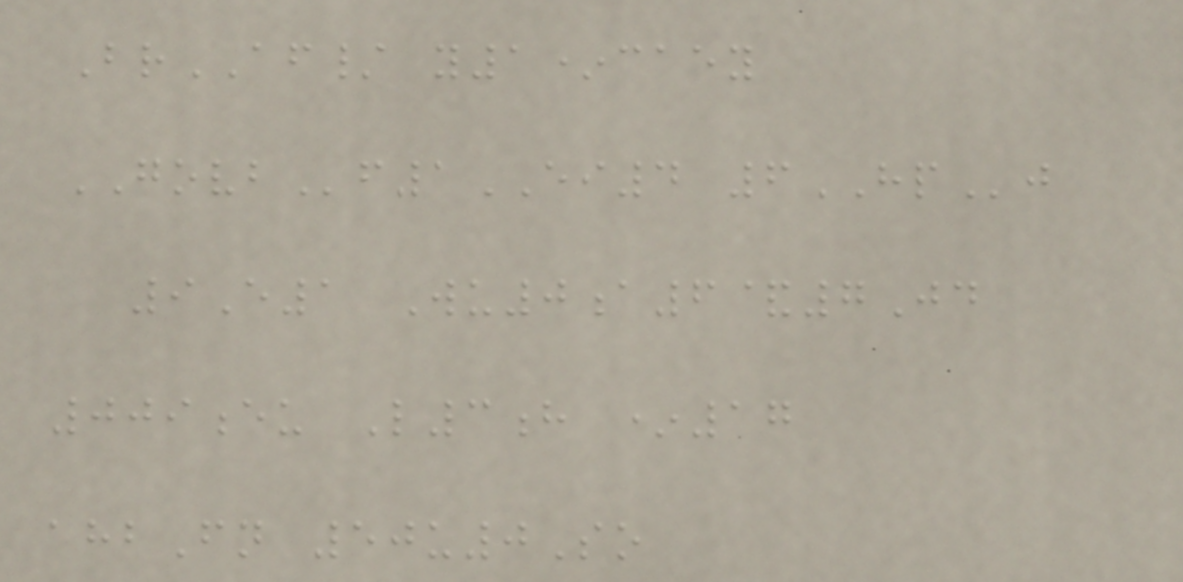BrAF/ y1*caey
GOVBf1EI4 6HPj
9E1 Wu0a6&7Jd
009eu L3h *17
ahbFn 50u0So
